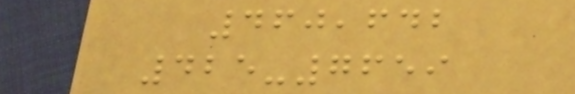460,642
425-7659
